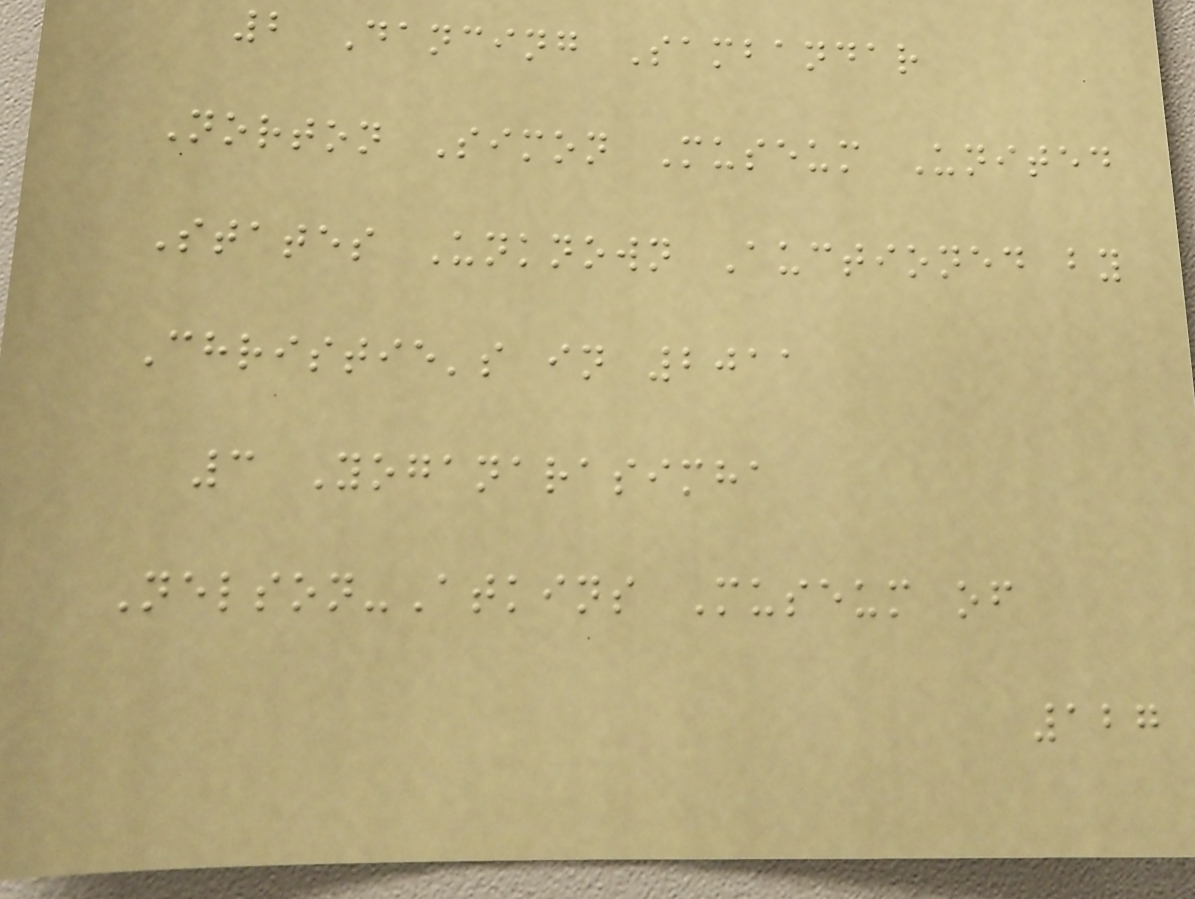2 Dancing Sambandar
Norton Simon Museum United
States Unknown Auctioned by
Christie's in 2011
3 Yoganarasimha
Nelson-Atkins Museum of
127
